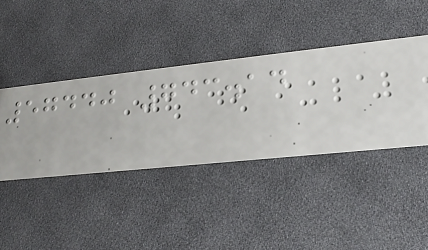57440 743.14
